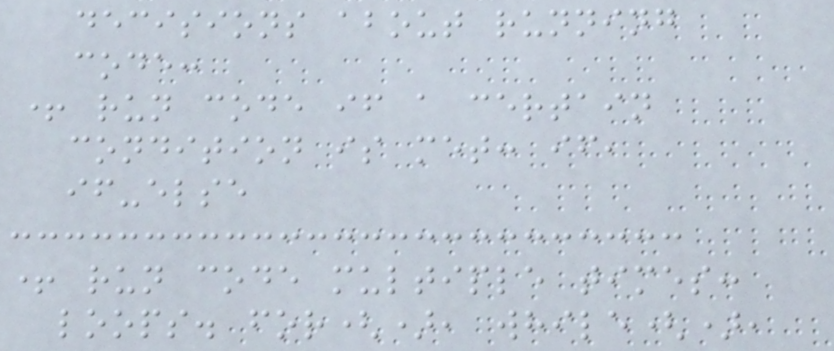decisions about running
code:
+ run code if a certain
condition is met: if,
if-else
+ run code multiple times:
loops. for(), while(),
